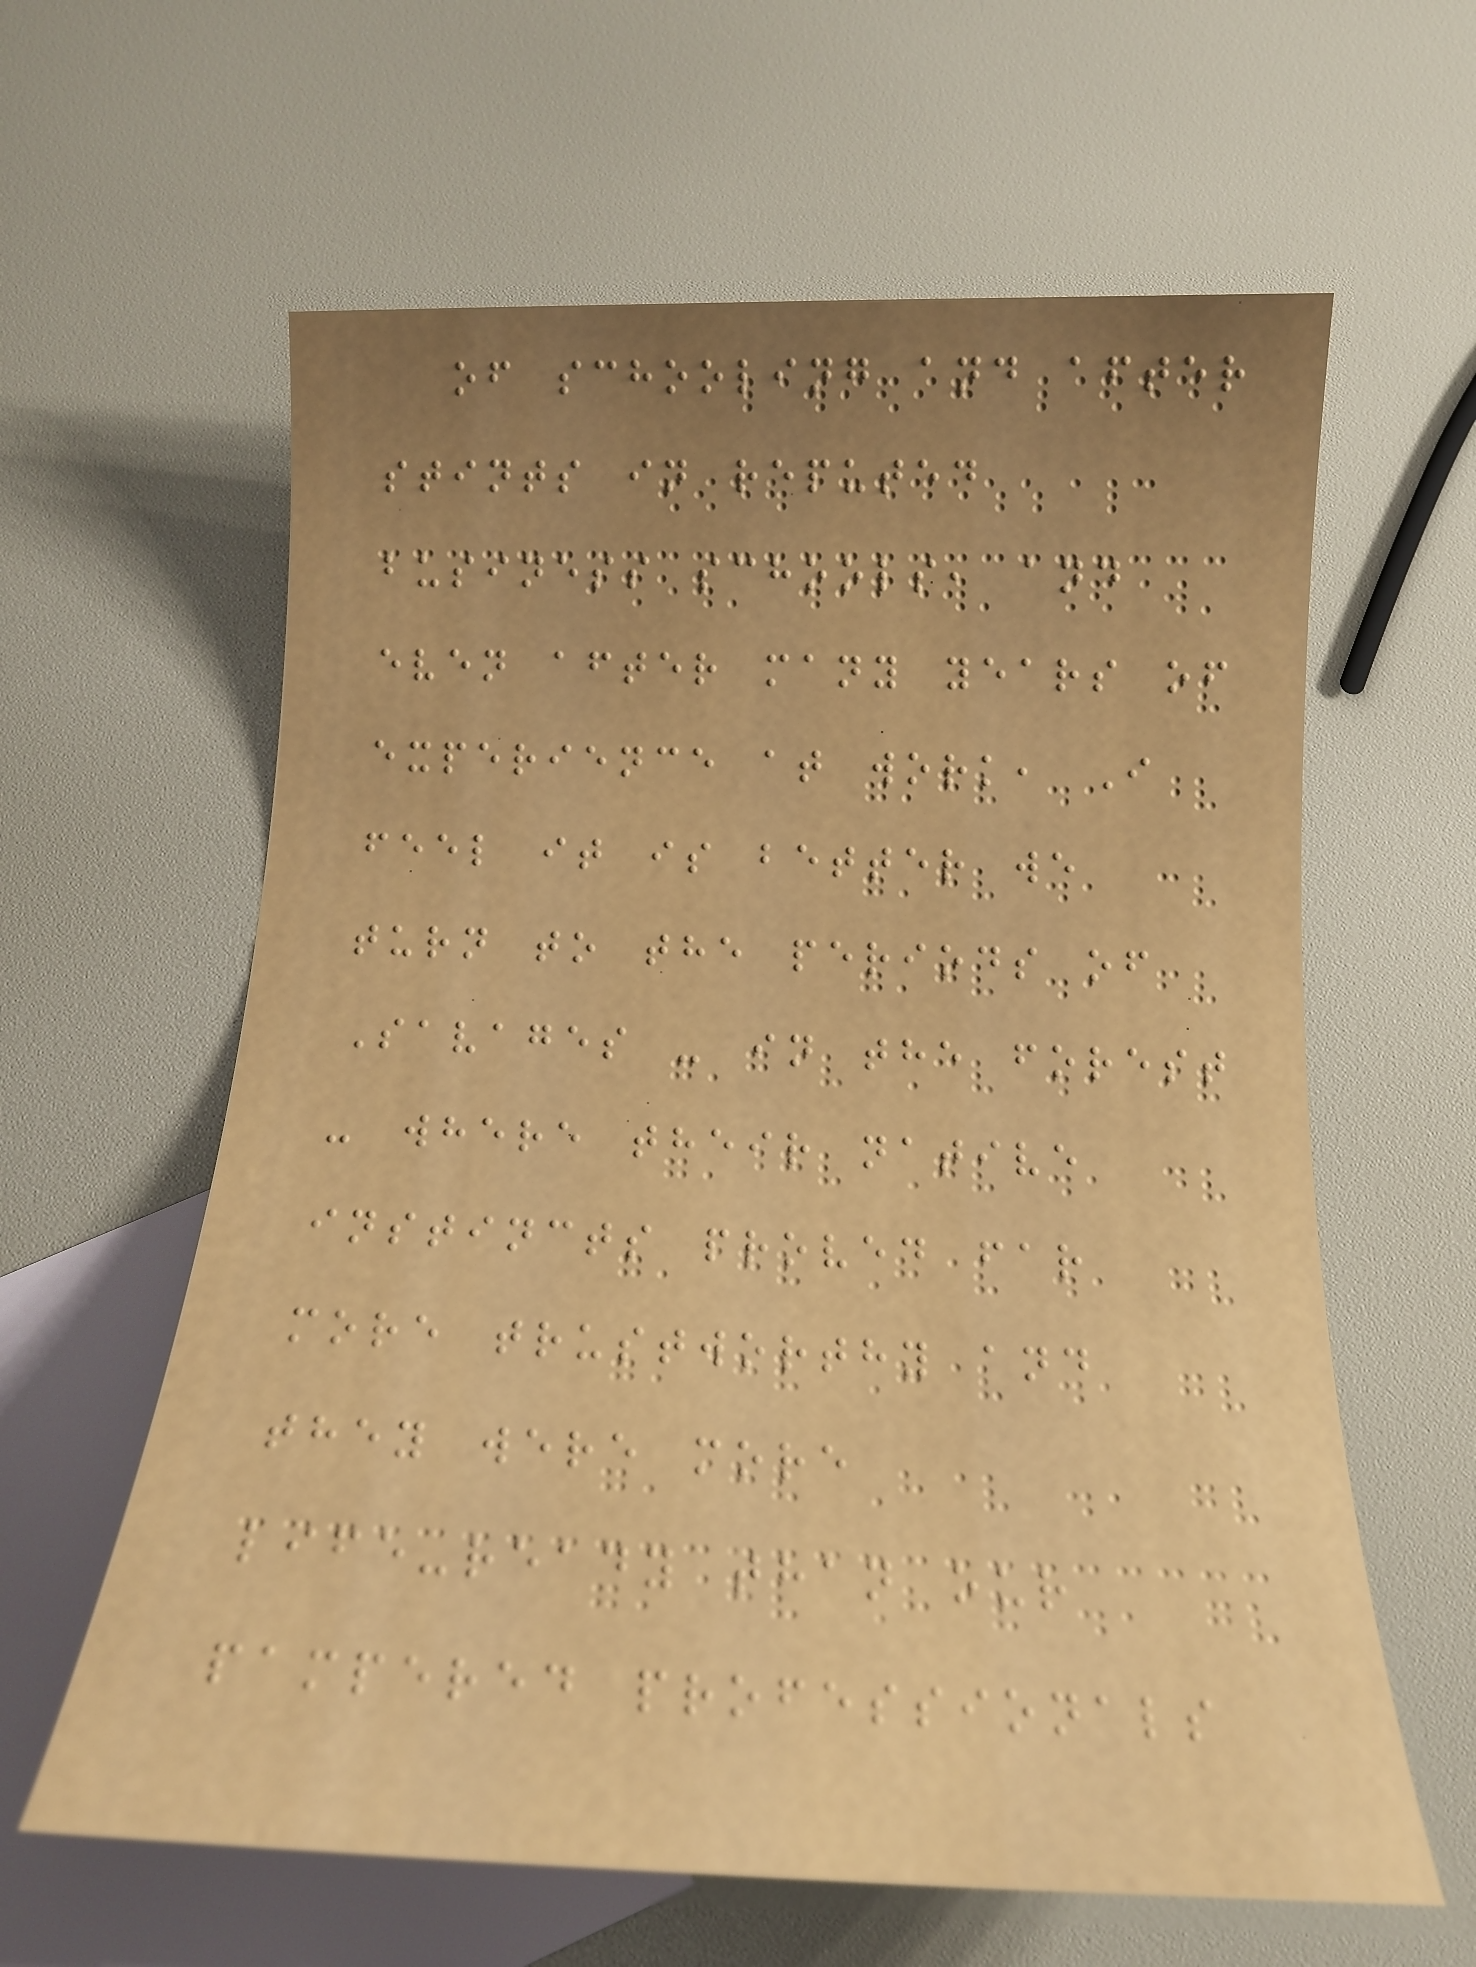of schooling and after
stints in reputed
business schools, and
even after many years of
experience at work, I
feel it is better we
turn to the periods of
Savages - in the forest
- where their native
instincts proved far
more trustworthy and
they were more
life-ready than our
pampered professionals
